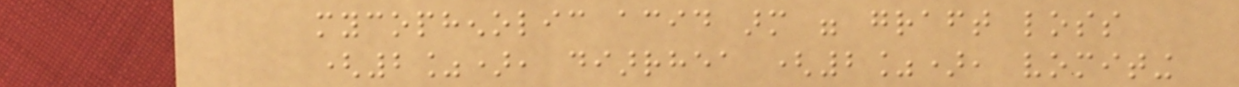mycophenolic acid arm were graft loss
(2%), diarrhea (2%), vomiting
